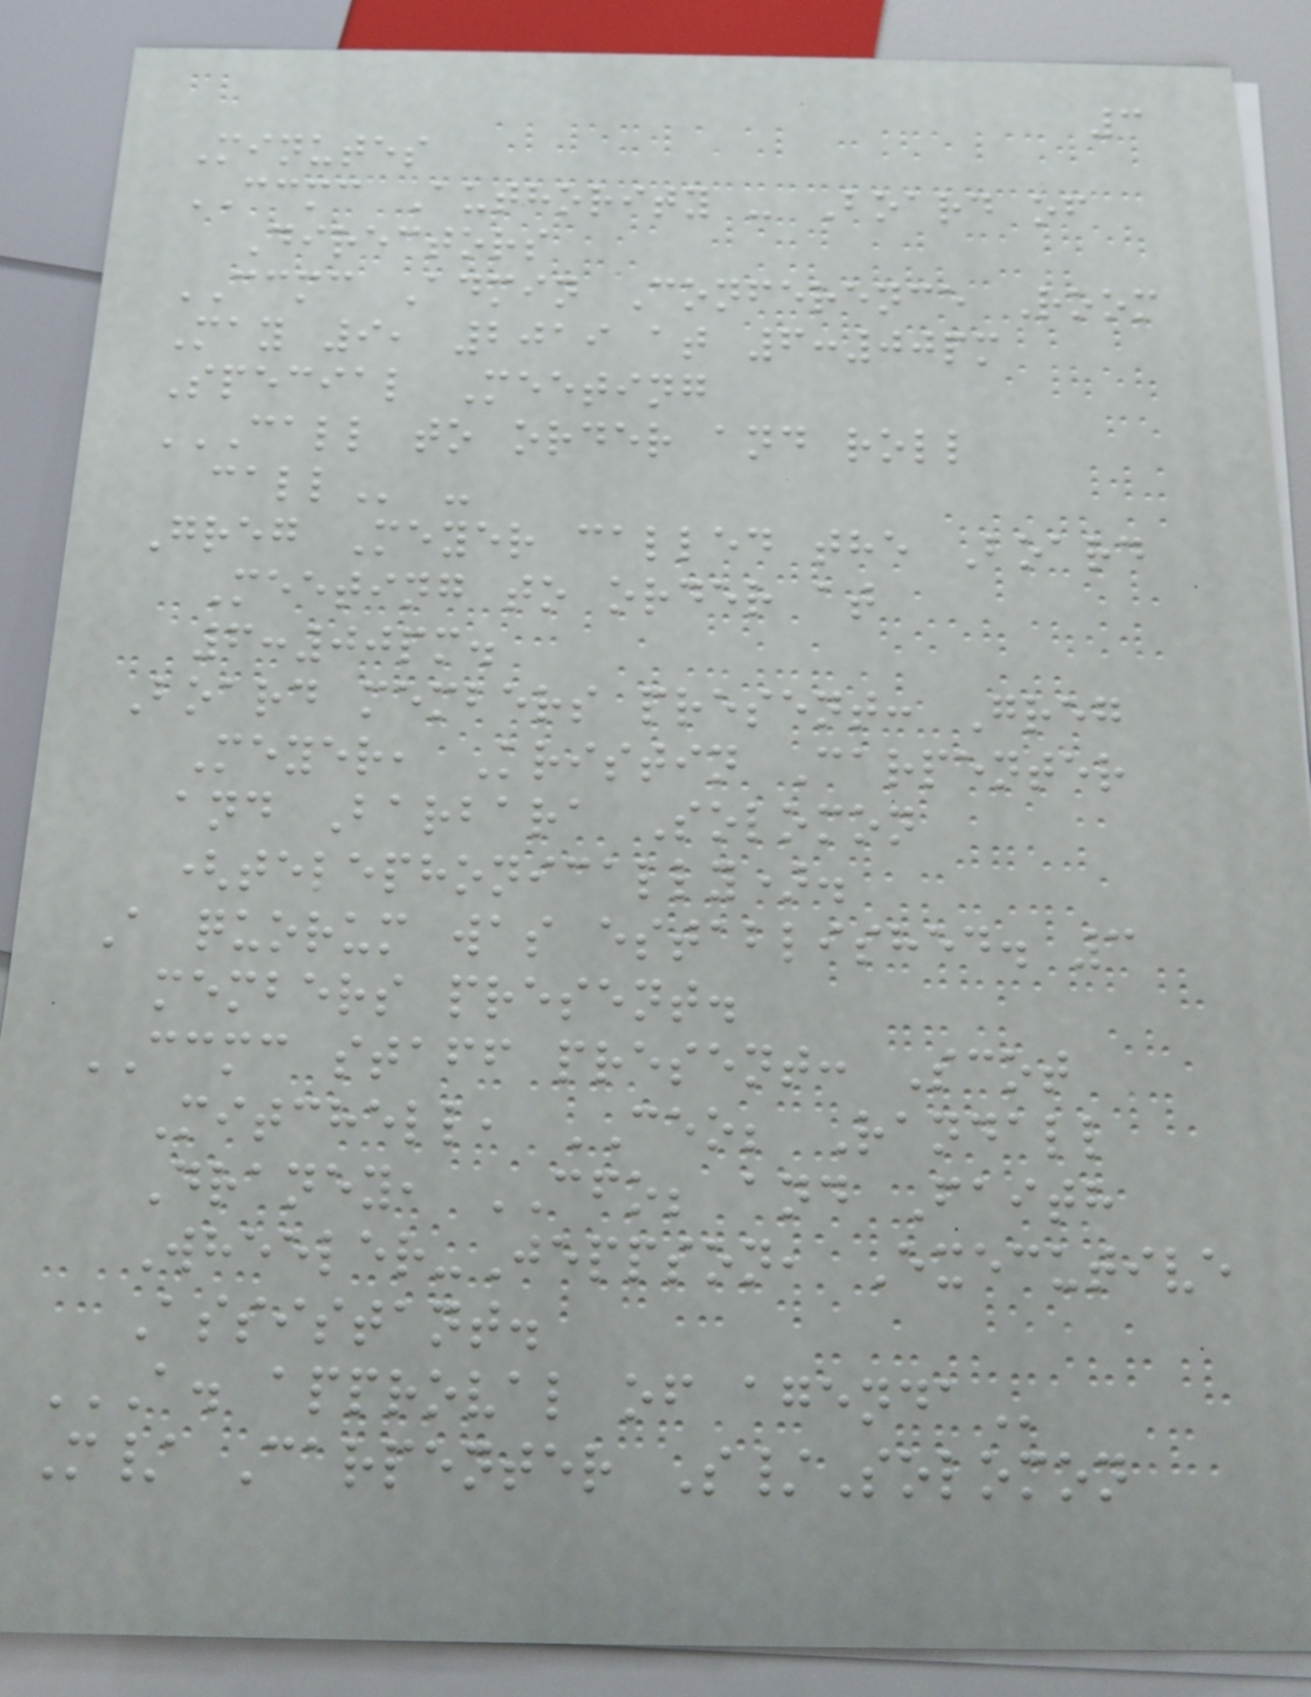3
Minutes
CCMC Authority - Board of
Directors
CCMC Admin Conference Room
May 9, 2019 at 6:00pm
Special Meeting
CALL TO ORDER AND ROLL
CALL -
Greg Meyer called the Board
Meeting to order at
6:00pm.
Board members present: Greg
Meyer, Kristin Carpenter
and Barbara Solomon
(telephonically).
A quorum was established. 3
members present.
CCMC staff present: Scot
Mitchell, CEO; Randall
Draney, CFO; and Faith
Wheeler-Jeppson, Executive
Assistant.
A. APPROVAL OF AGENDA
M/ Carpenter S/Solomon
